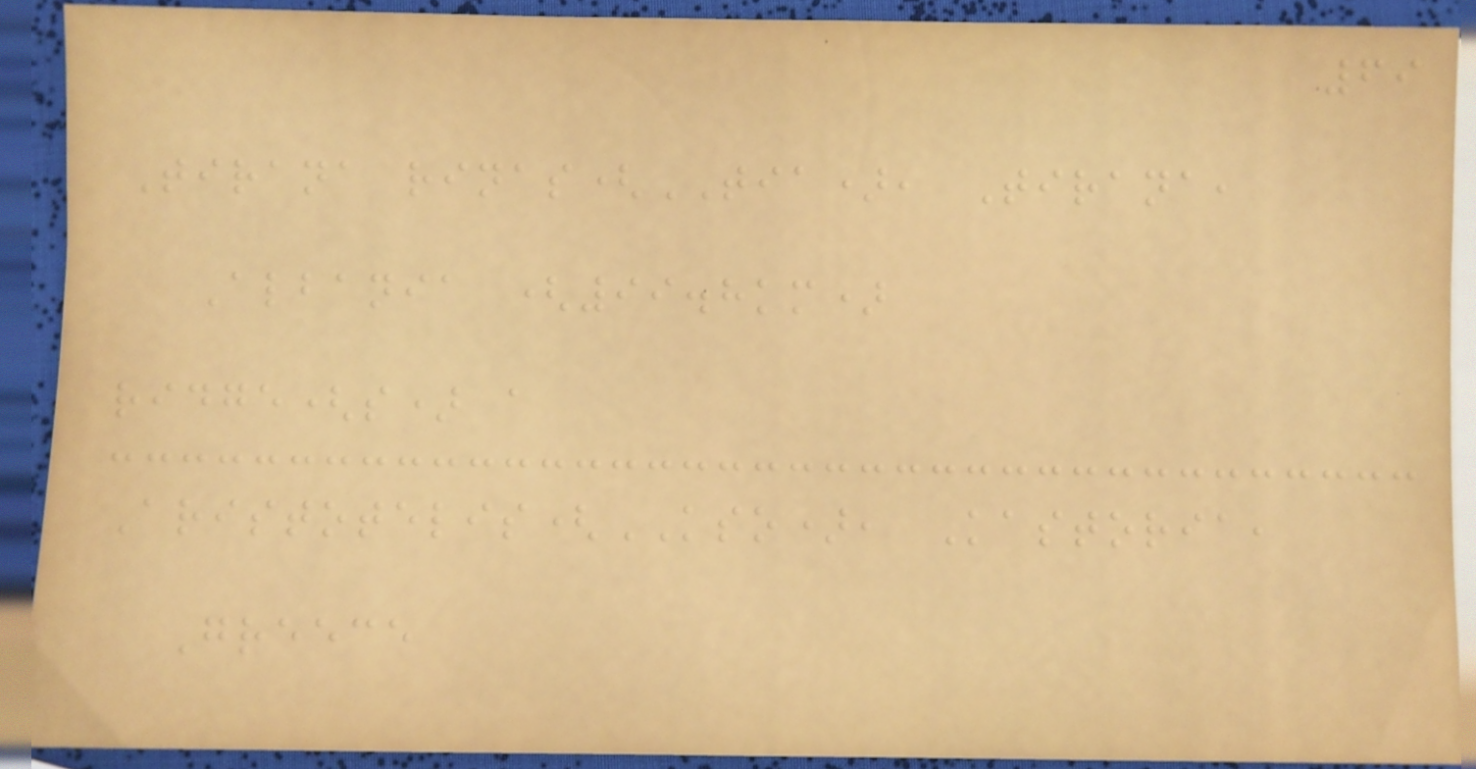69
Tirana rinas(TIA), Tirana,
Albania (99.8km)
ridge(s) a
Aristotelis(KSO), Kastoria,
Greece
